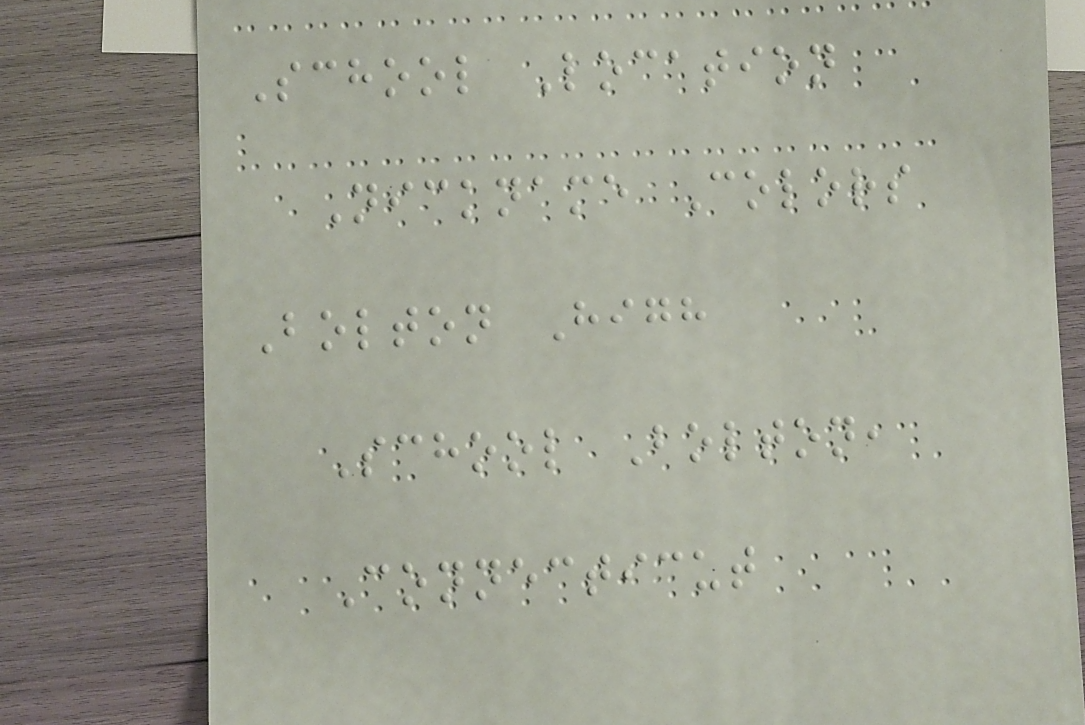School Location
Nickname Colors
Bolton High
School Bolton,
Connecticut
